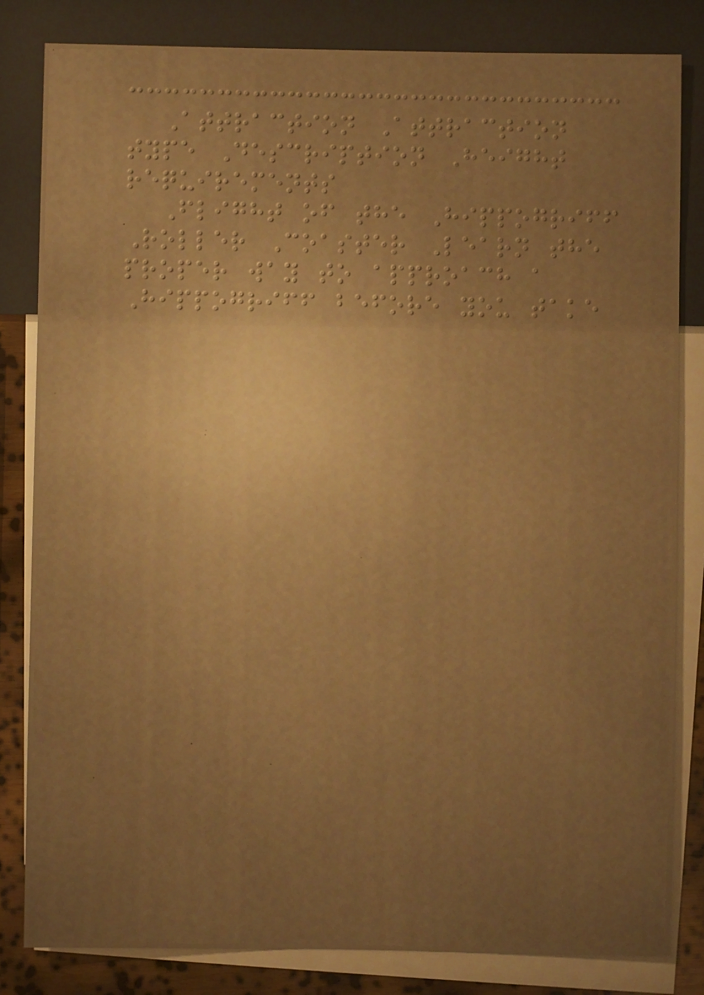Attraction Attraction
type Description Height
requirements
Flight of the Hippogriff
Roller Coaster Learn the
proper way to approach a
Hippogriff before you take
